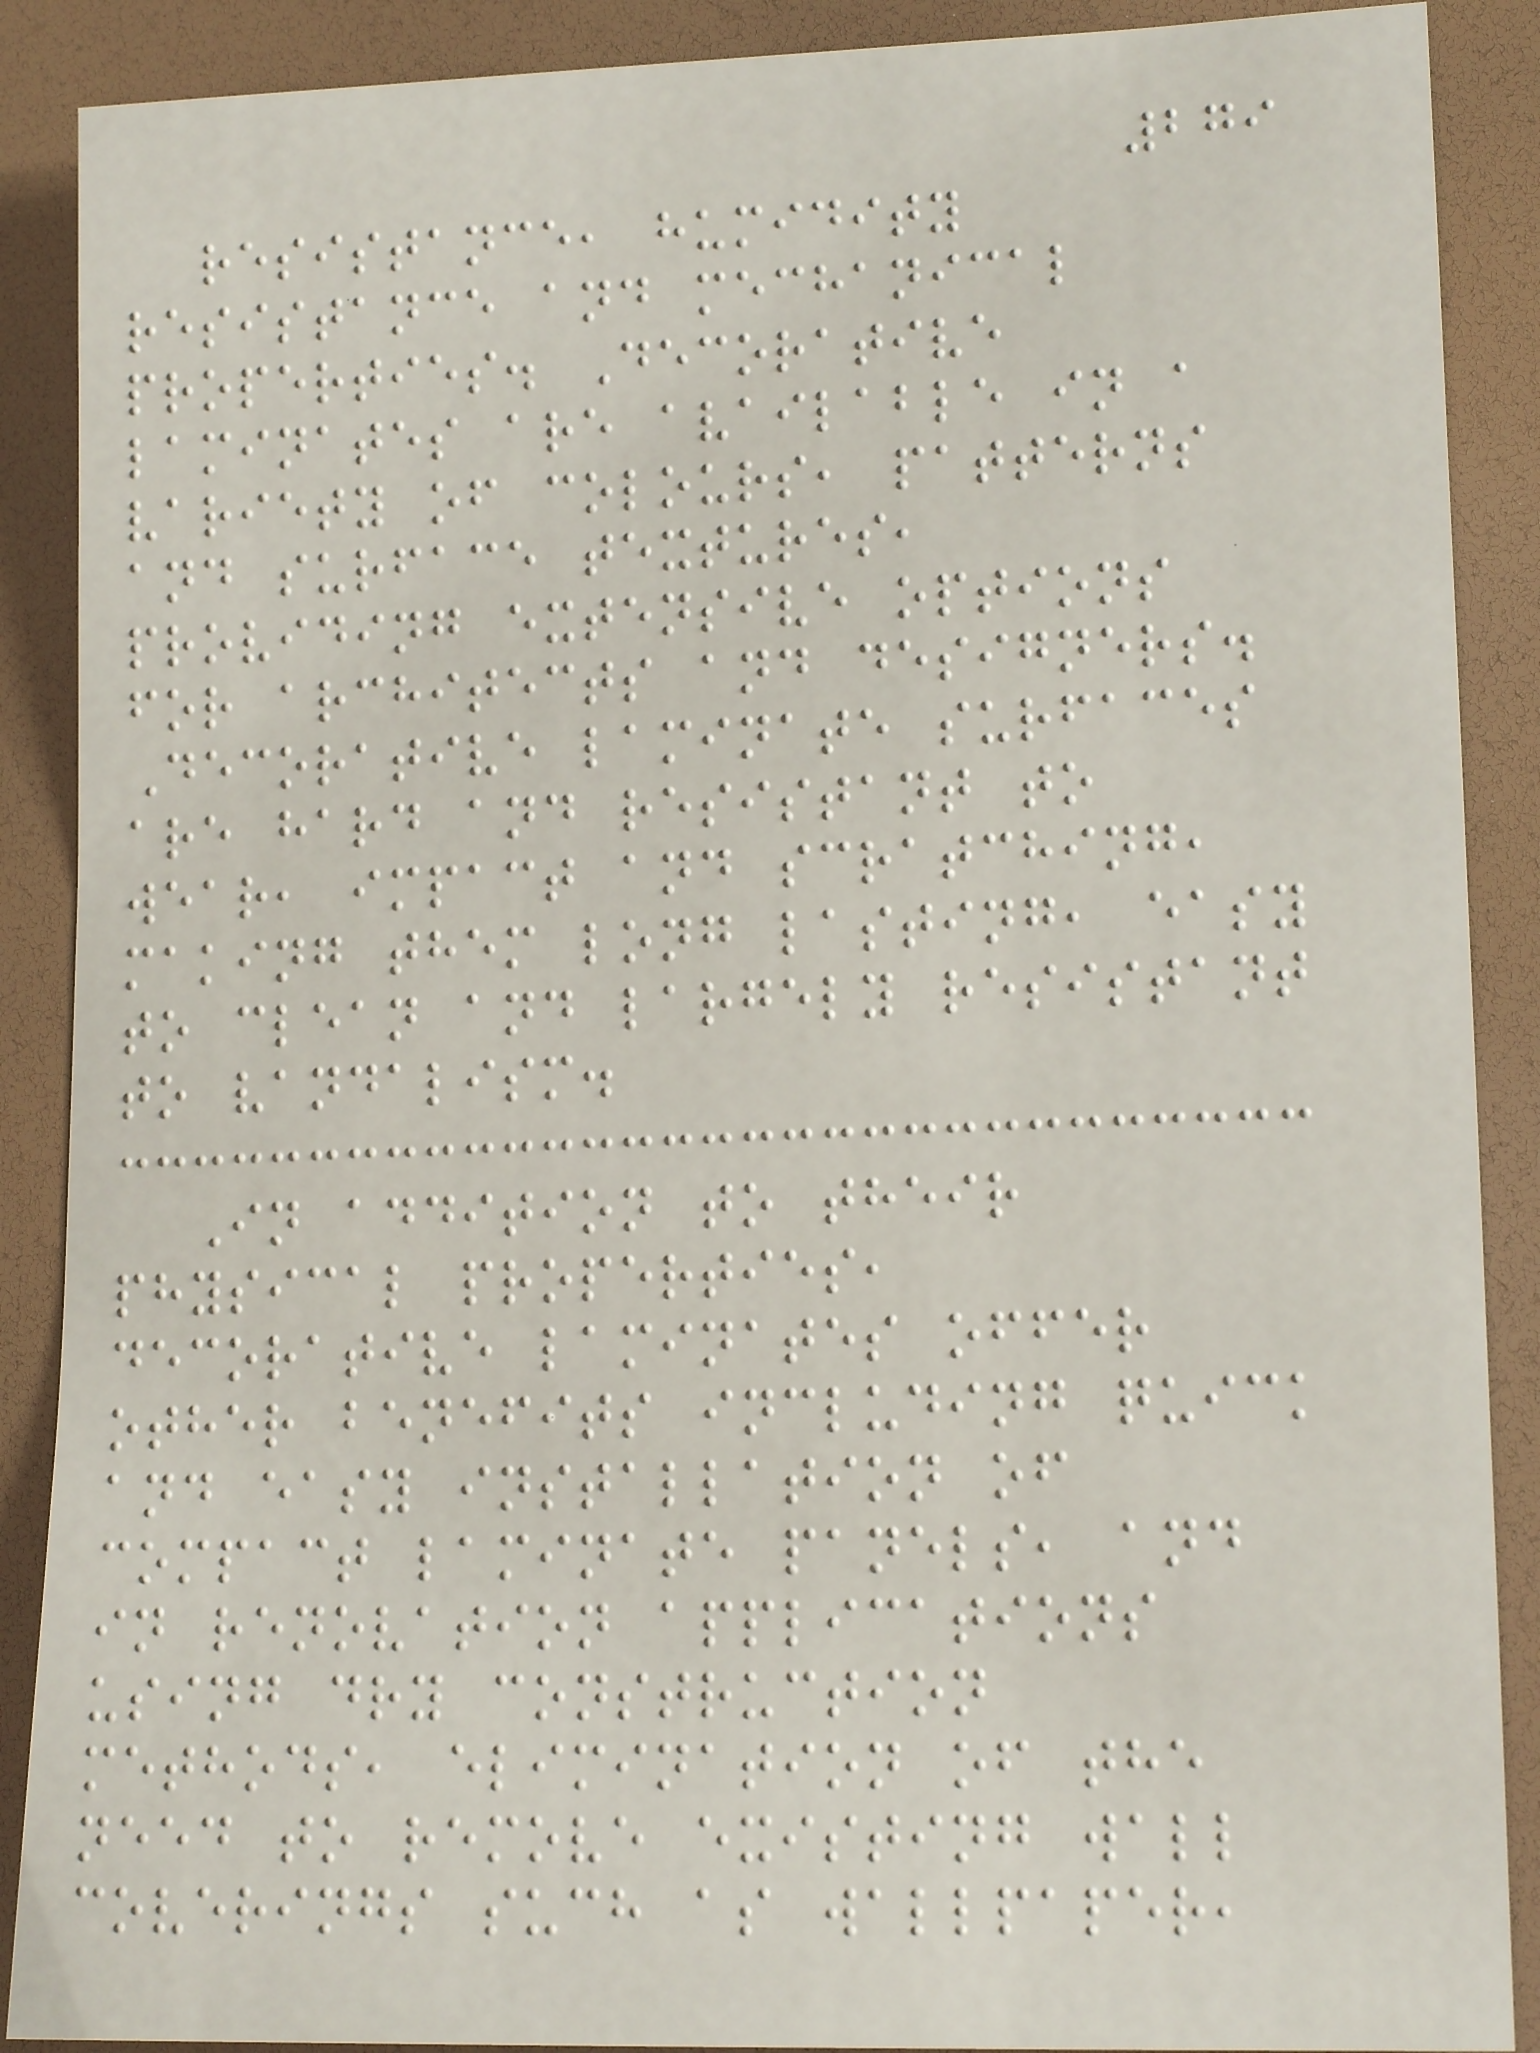279
resistance, humidity
resistance and mechanical
properties. Decorative
laminates are available in a
variety of colours, patterns
and surface textures,
providing extensive options
for architects and designers.
Decorative laminate surfaces
are hard and resistant to
wear, impact and scratching,
making them long lasting, easy
to clean and largely resistant
to vandalism.
In addition to their
physical properties,
decorative laminates offer
other benefits including quick
and easy installation of
compact laminate panels, and
in renovation applications
using dry construction
methods, elimination of the
need to remove existing wall
coverings such as wallpaper,
